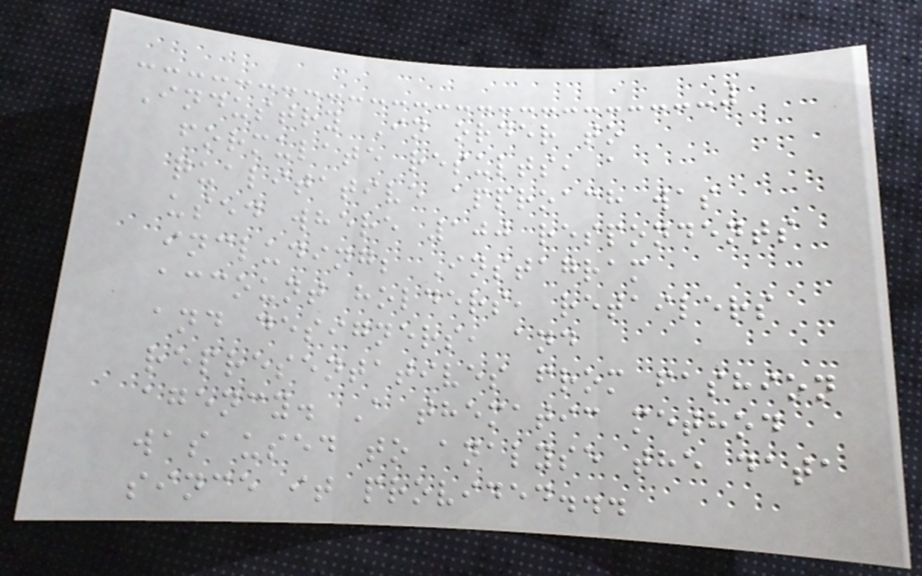Industry In order to
formulate results, a
qualitative approach was
used where 100 respondents
including; Instagram
account holders, retailers
and designers, and
representatives from fashion
agency. A thematic method
was used to analyse the data
since it provided...
